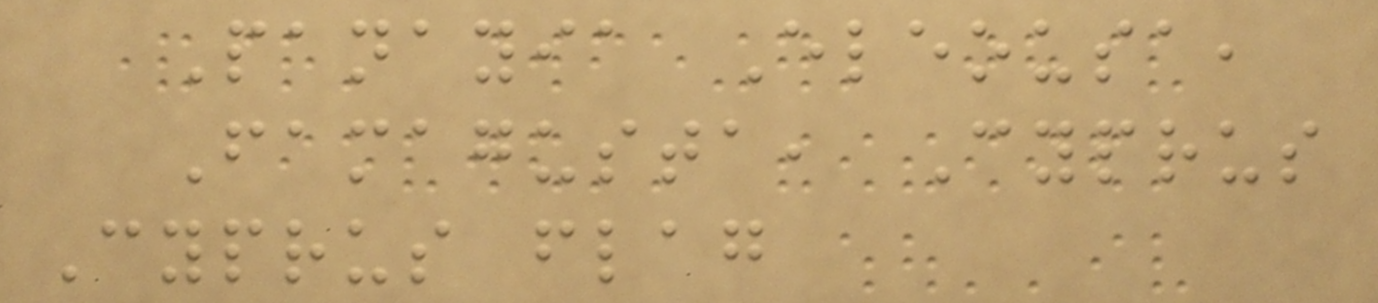Panayia Eleousa,
Famagusta, Cyprus
Cyprus flag
